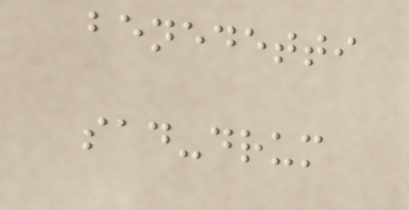benedetti
sad-drum
